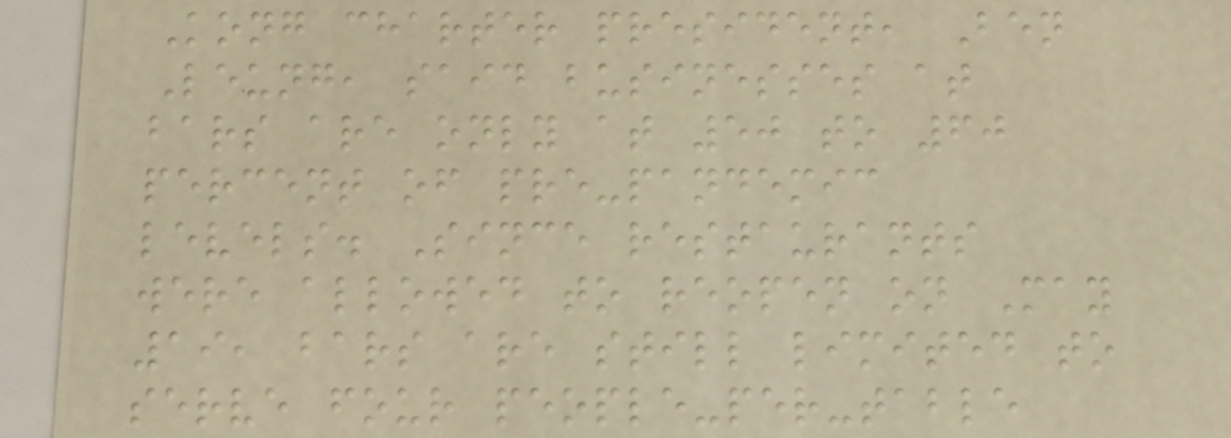Kong charter president, Ben
Leung, said businesses at
bars are only at 50 to 60
percent of pre-pandemic
levels. Since restaurants
were allowed to reopen on May
19, bars are still limited to
serve four people-per-table
